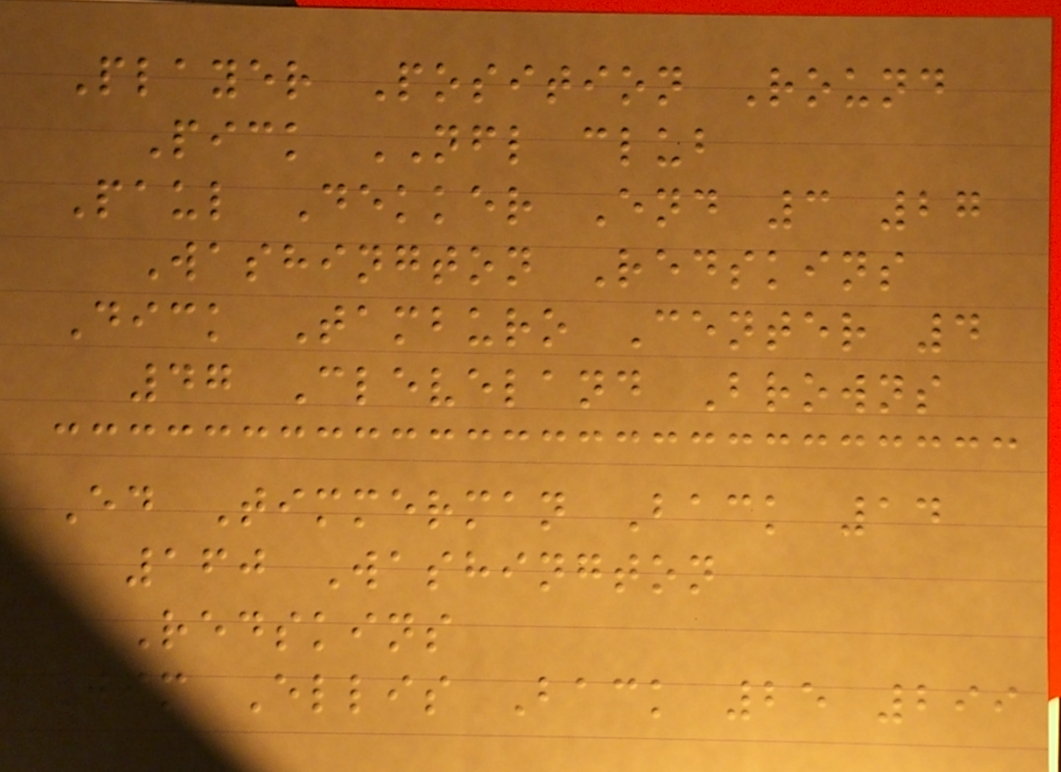Player Position Round
Pick NFL club
Paul Dekker End 3 27
Washington Redskins
Dick Tamburo Center 4
47 Cleveland Browns
Ed Timmerman Back 14
160 Washington
Redskins
Jim Ellis Back 25 299
